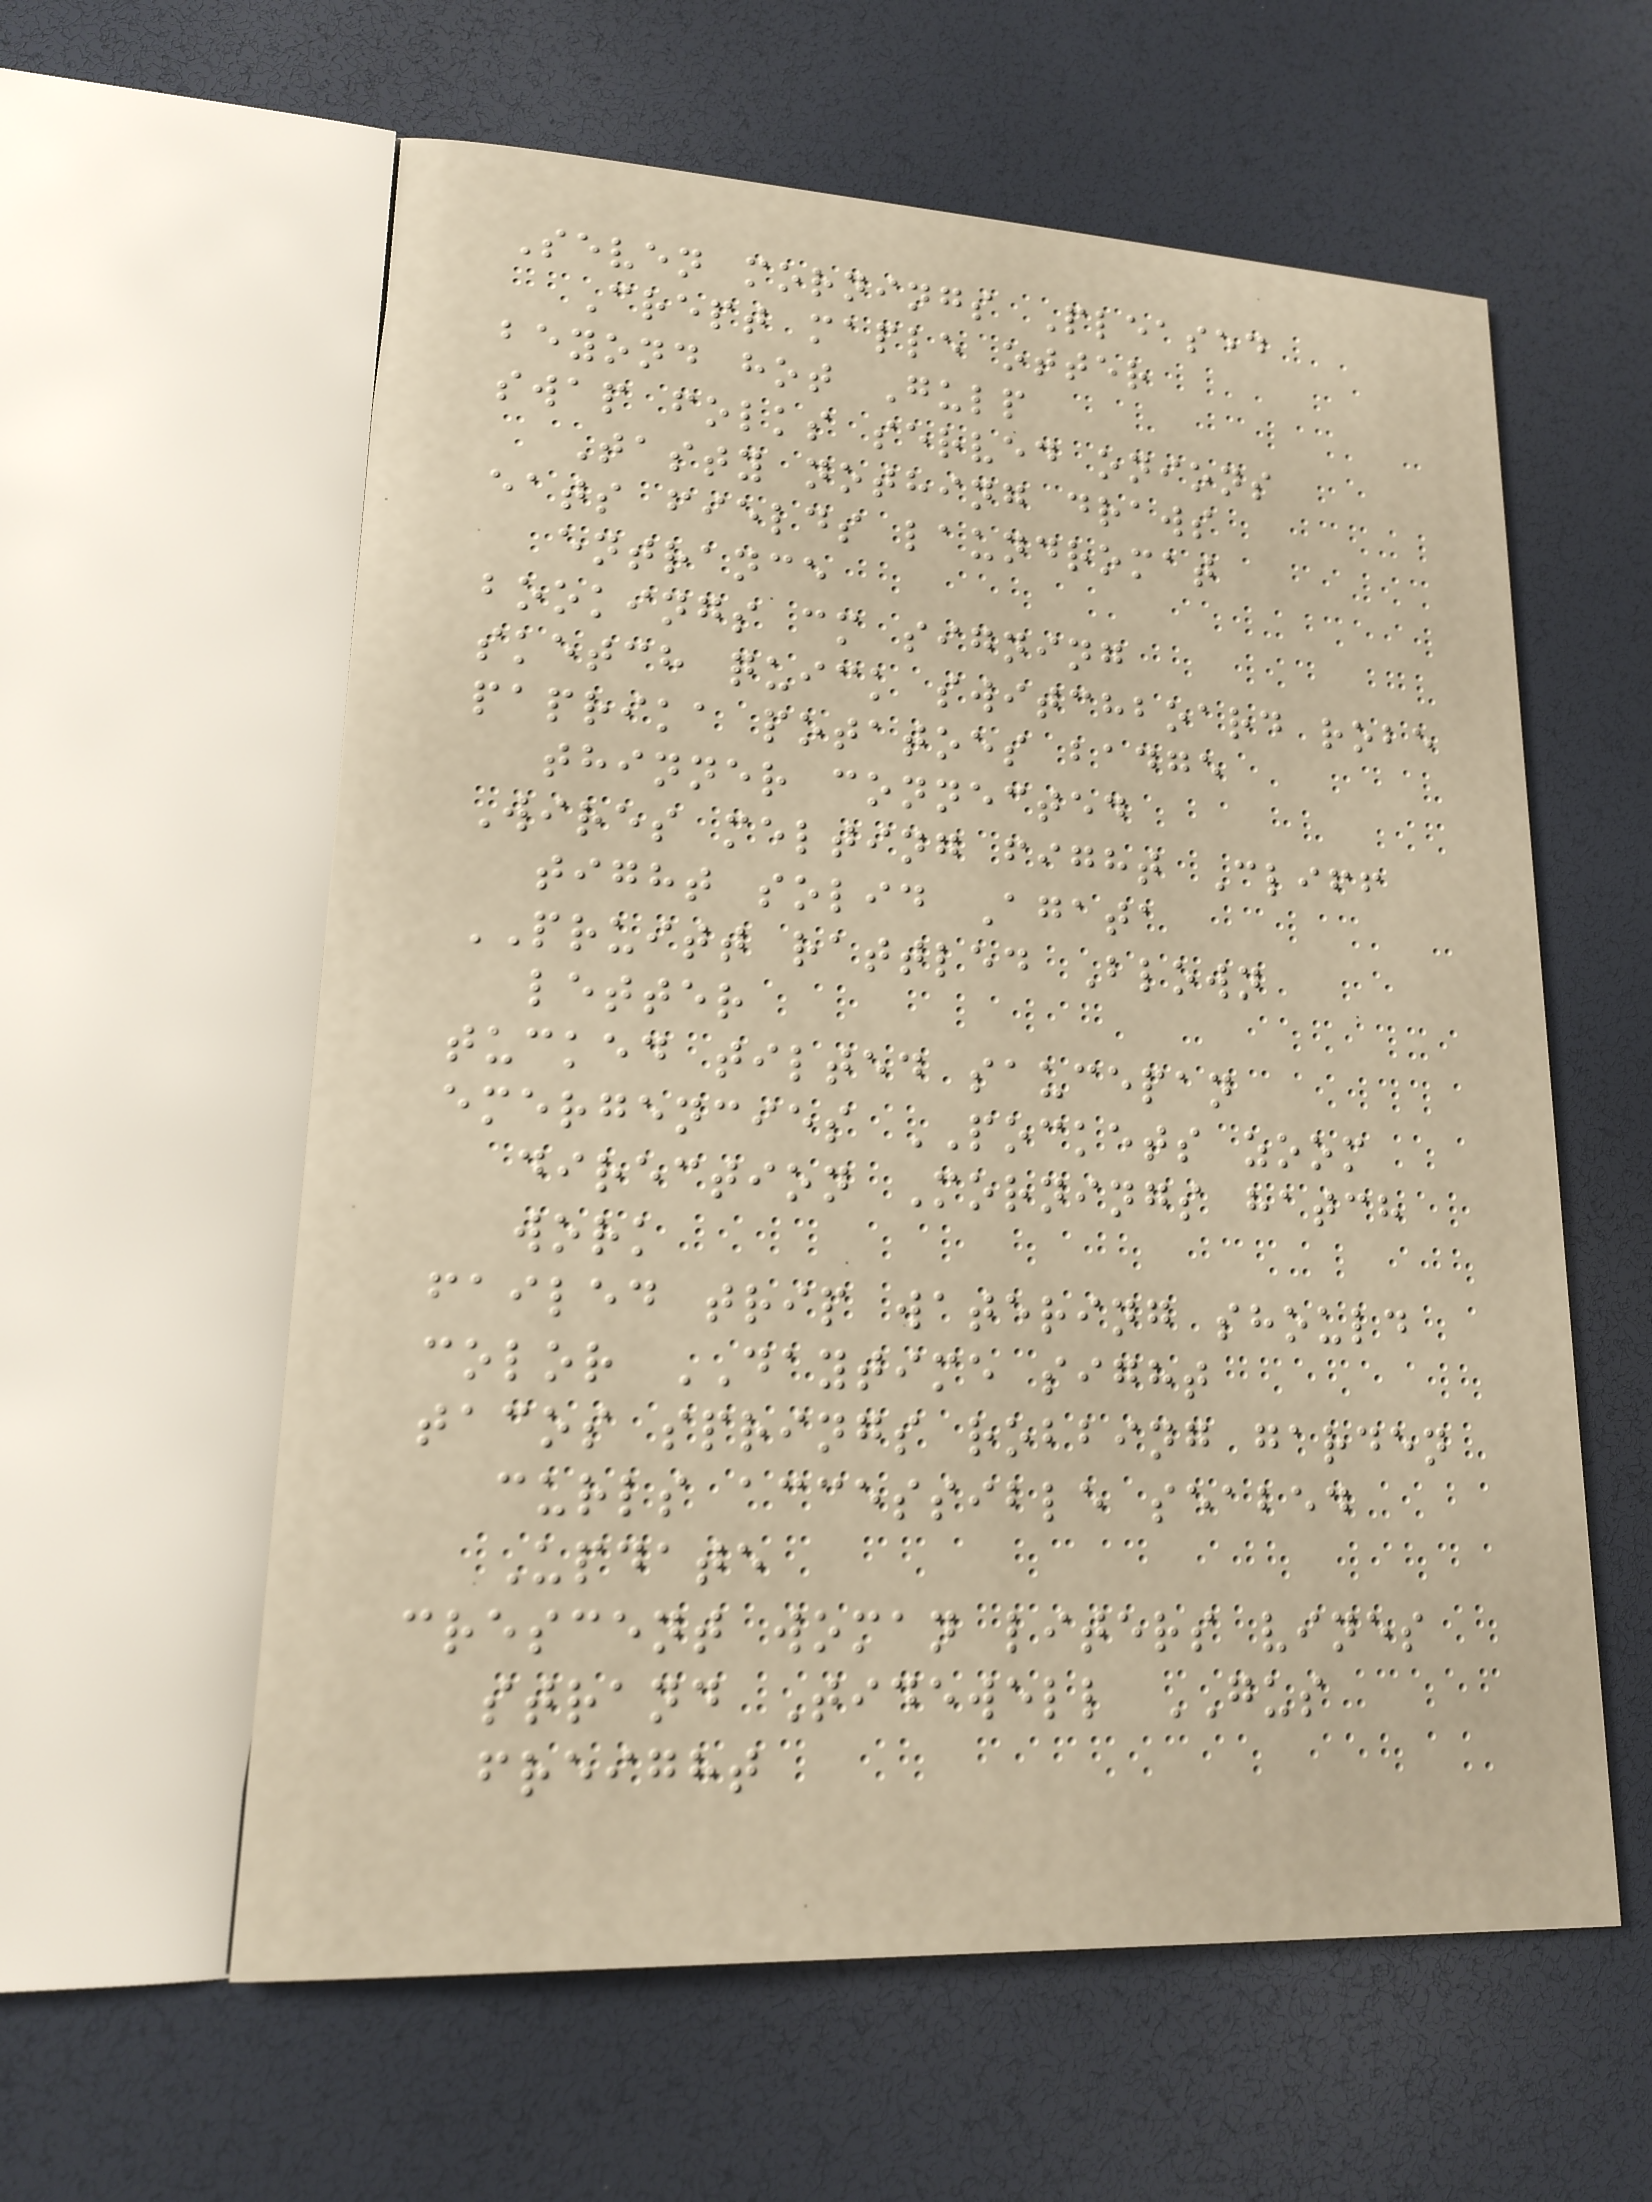Seven mornings Pleased
Crept maple otter
beyond hot Gulp
swap folks served onions
Tasty nothing draws
eats fields laundromat
entrance
bookings cm signing
sketch quick switchboard robe
paprika potatoes badge
thinner connected
Wires melting fight Cliff
tight solid Agata
PRUITT rattled Blown
letter
tucked tilted saucepan
emergencies POCKETS zoom
direction Mornings hatch
work
failed trip watering should
color DAYTIME sight
tacos springs robbing garden
curls accessible seabed
Update
crescent woman liters vines
strand Tidewell GUS
freight
